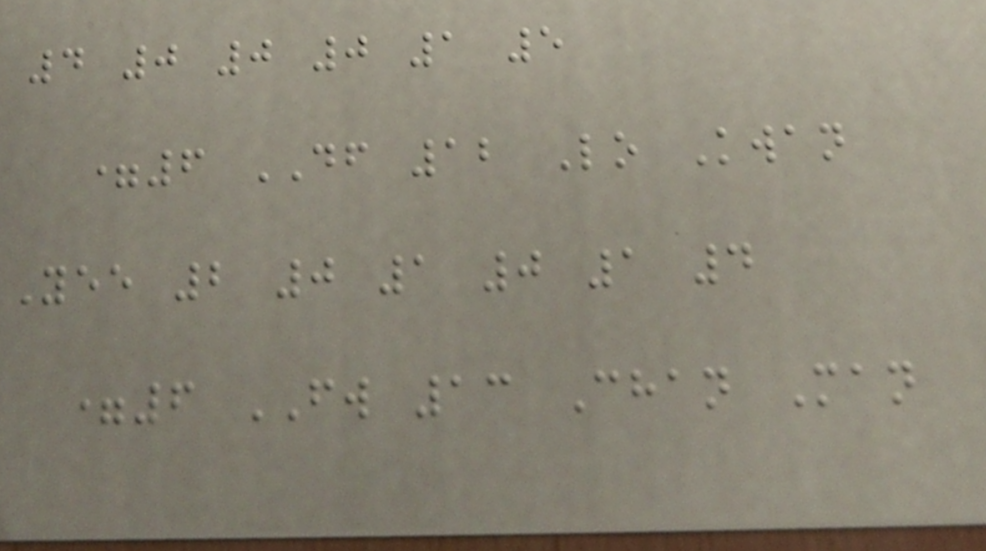4 0 0 0 1 5
=6 DF 12 Lo Kwan
Yee 2 0 1 0 1 4
=6 FW 13 Chan Man
